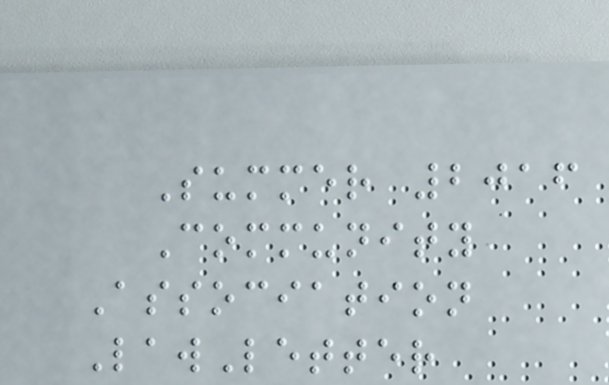Summer 2016
Community
Association
LawLetter
